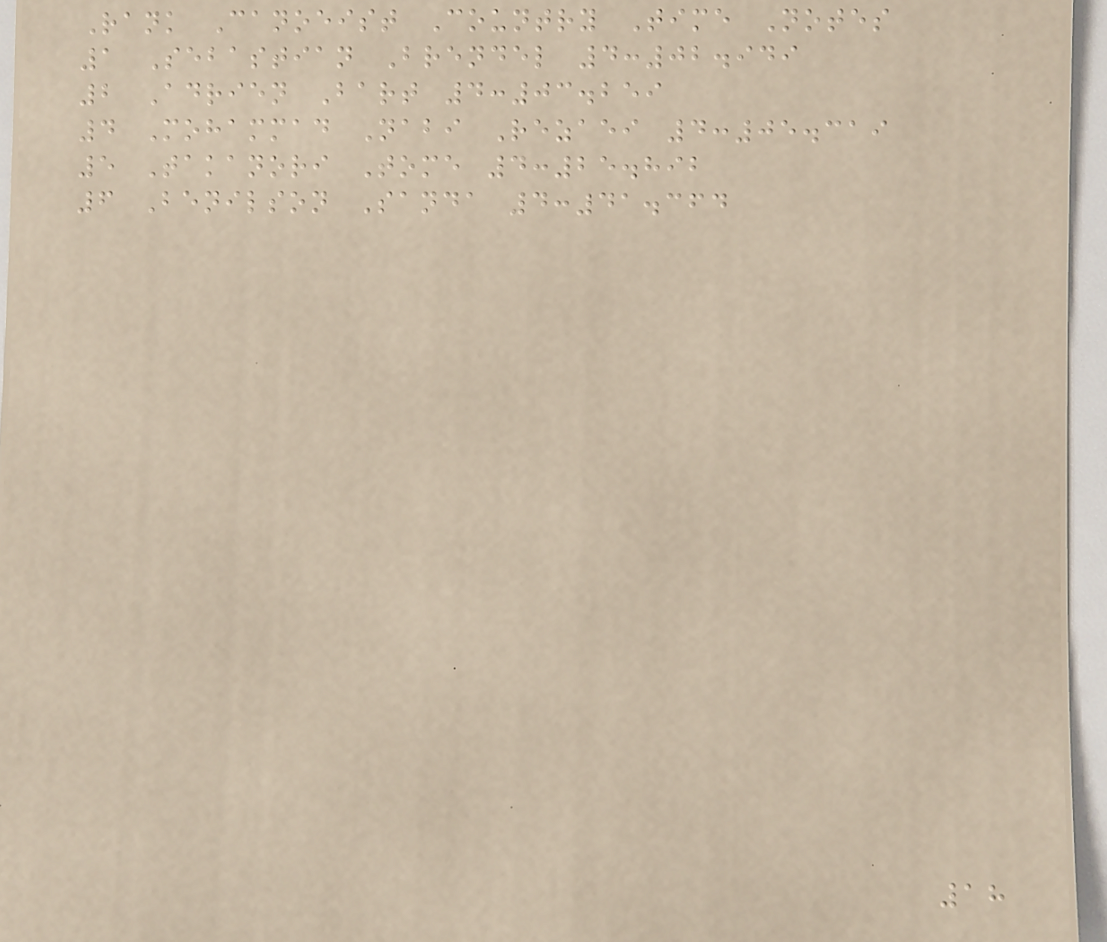Rank Canoeist Country Time Notes
1 Sebastian Brendel 4:02.949
2 Adrien Bart 4:03.259
4 Mohammad Nabi Rezaei 4:05.319
5 Takanori Tome 4:25.892
6 Benilson Sanda 4:41.364
18
